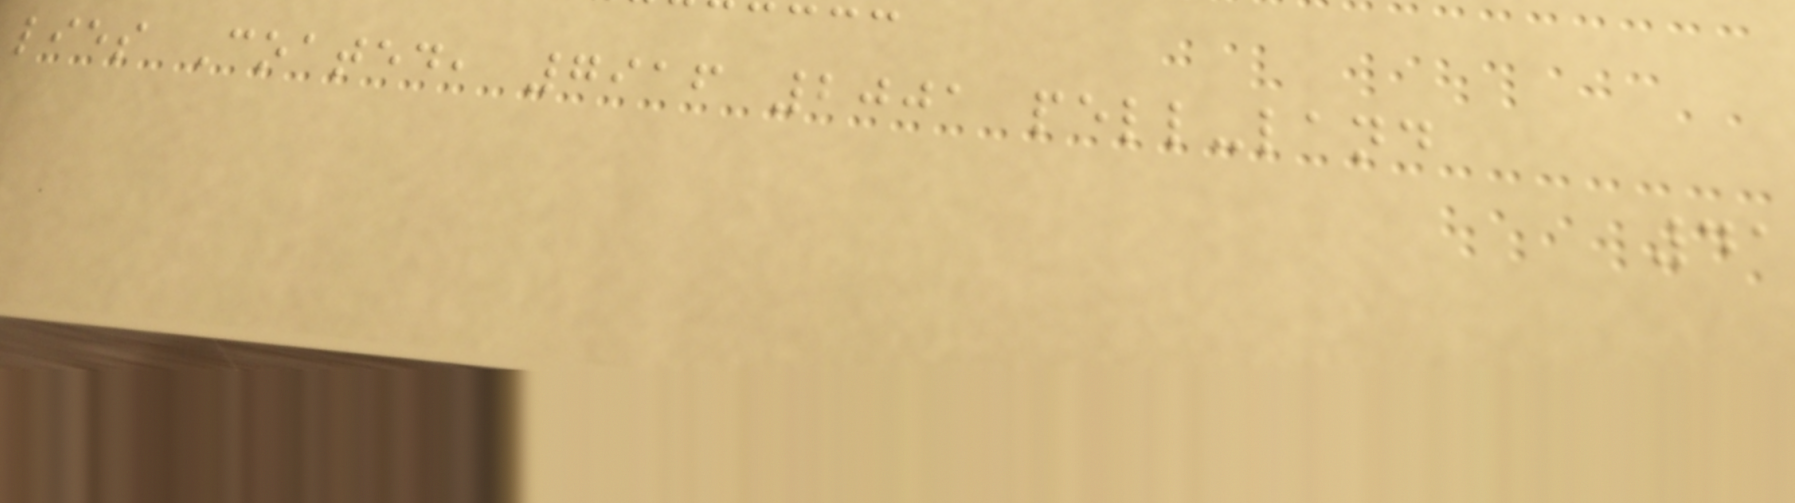lies Coated, 7916 2001 pell-land
41
